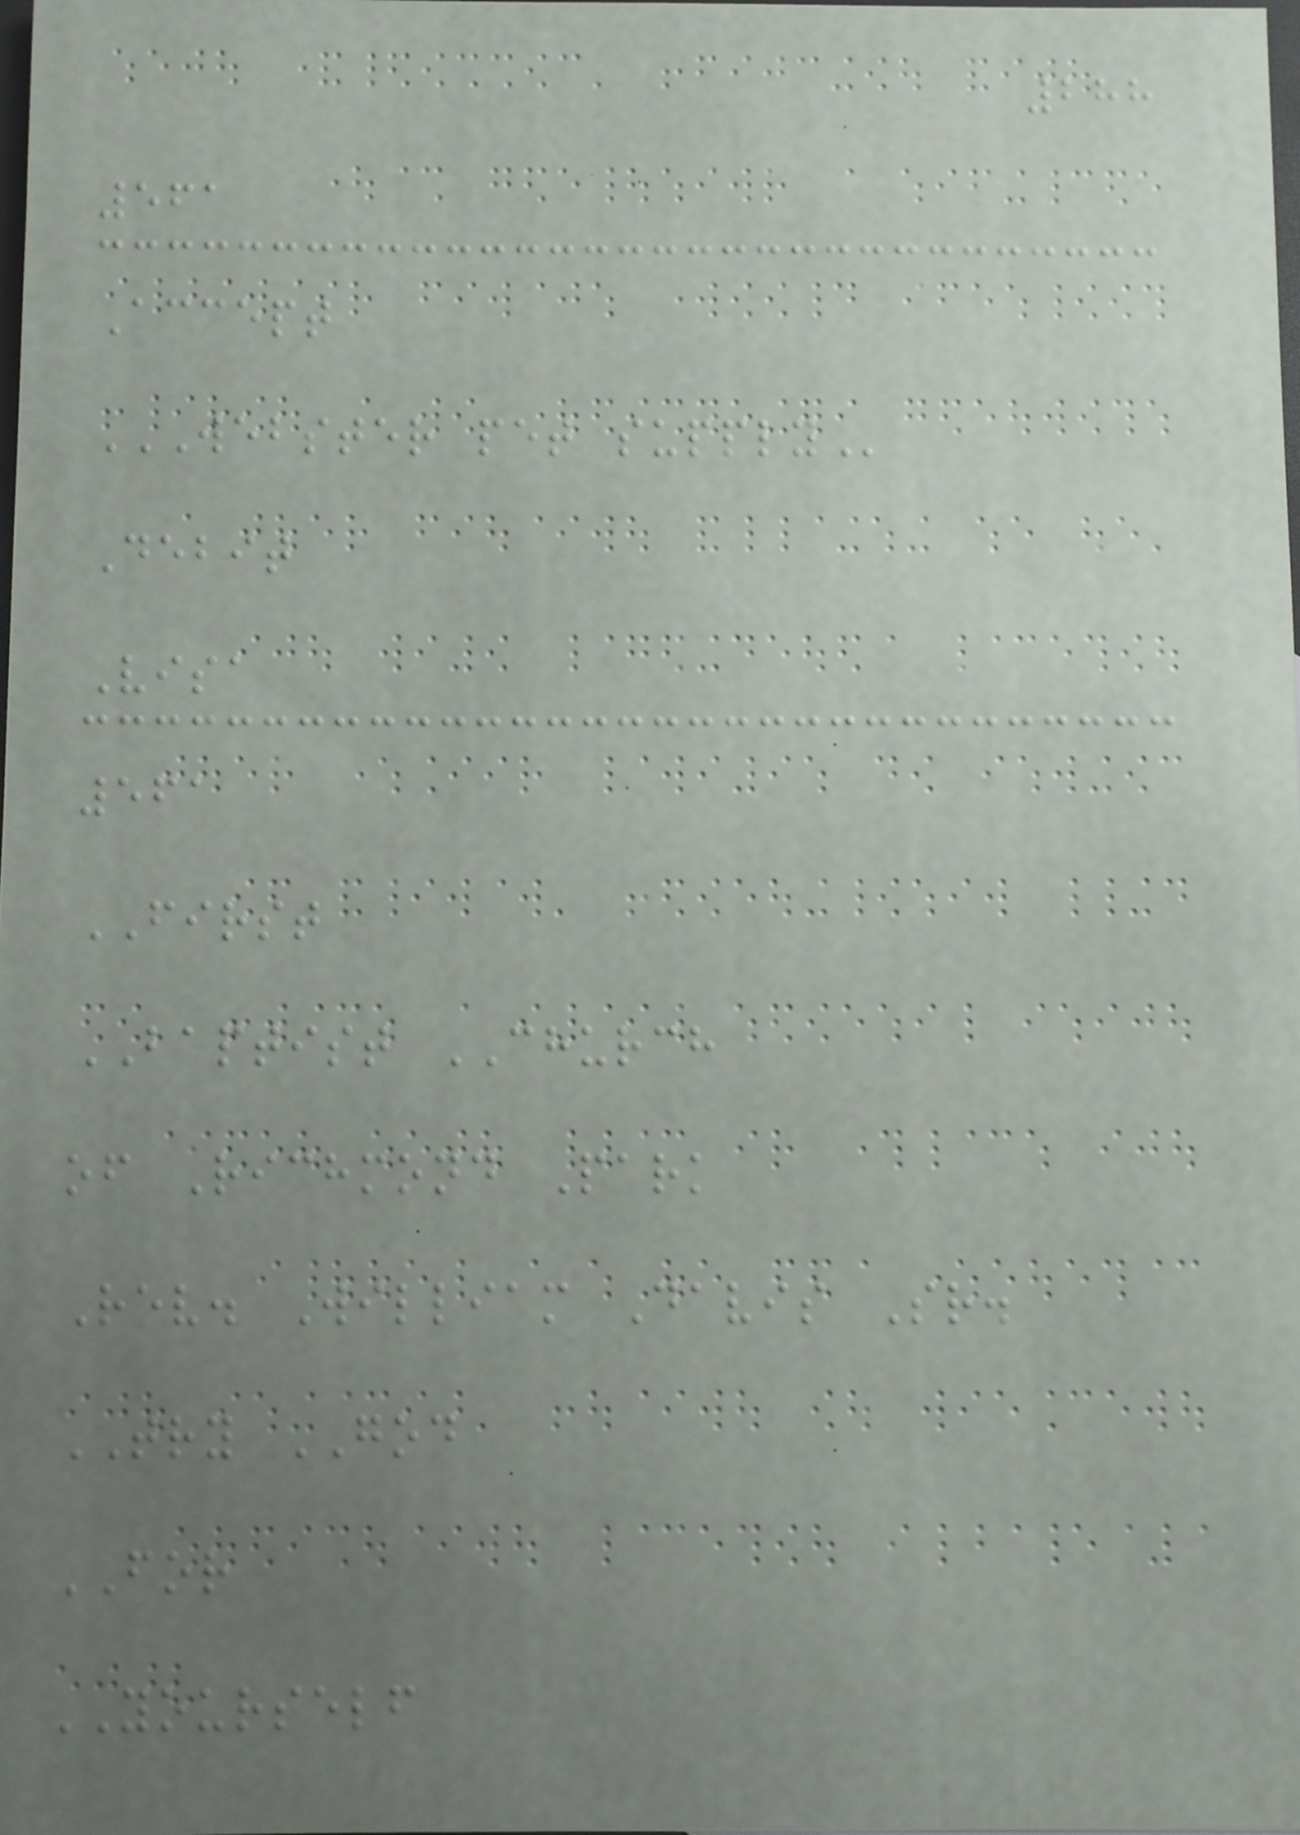288
561
Accept
WEBSTER PET SUPPLY
Debit
Visa
561
FIRST
BAPTIST CHURCH
of Richmond Park
Rev. William Davis Sr.
TRY GOD
FOR
YOURSELF
